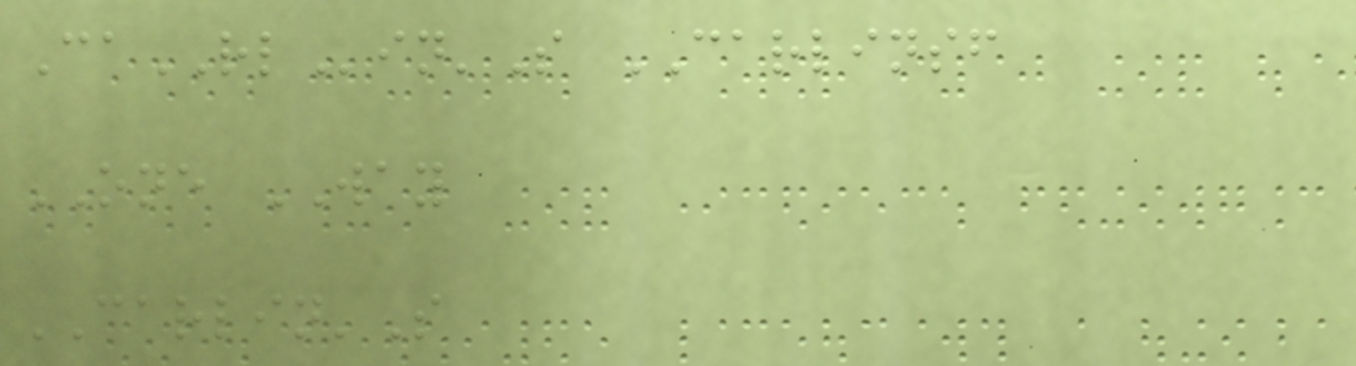CaRLin'S CARLINSF
ONE WAY
CARLIN'S
